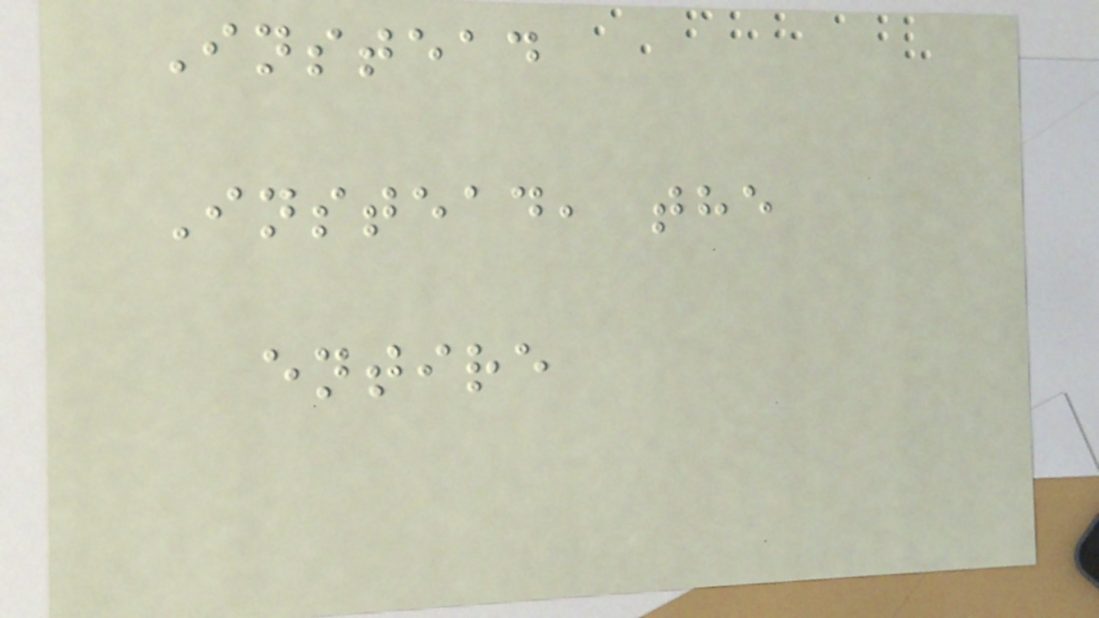Instead
Instead, the
entire
